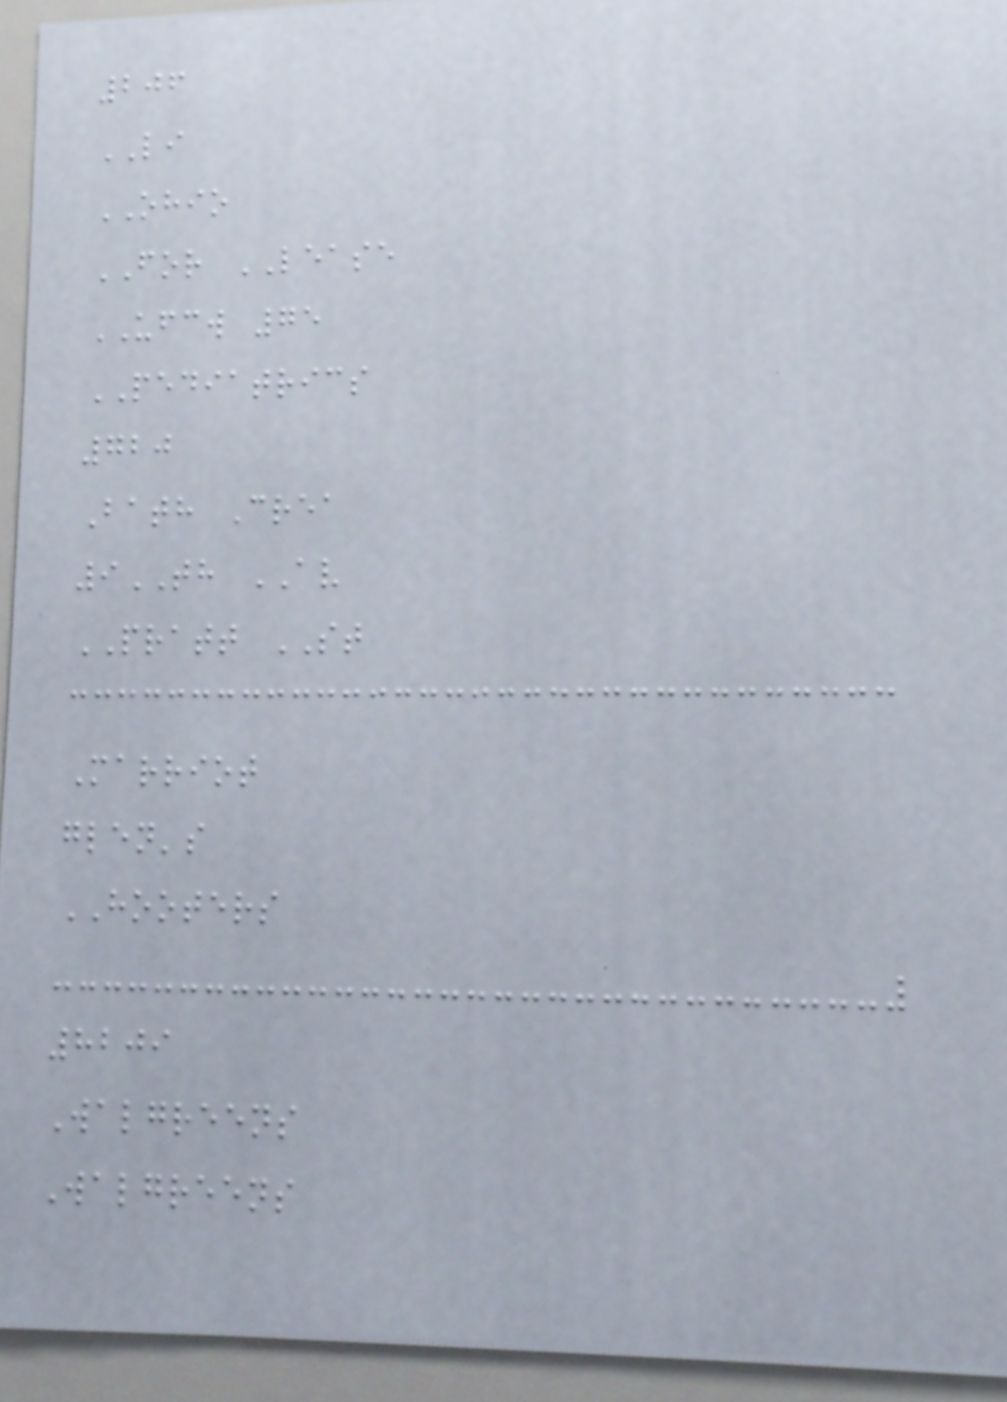206
LI
OHIO
FOR LEASE
UFCW 75
PEDIATRICS
720
Bath Crea
9TH AV
PRATT ST
Marriot
glen's
HOOTERS
8209
Walgreens
Walgreens
